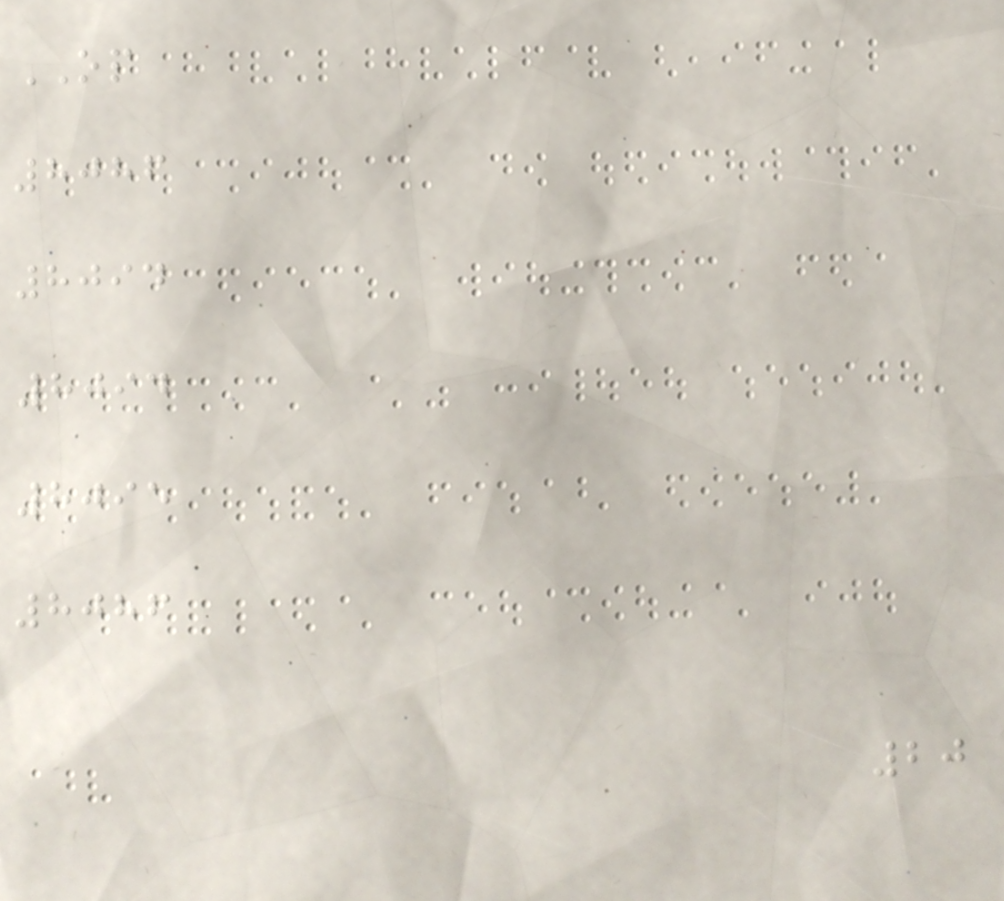OP
8086
8094
8094
8095
8086
20
